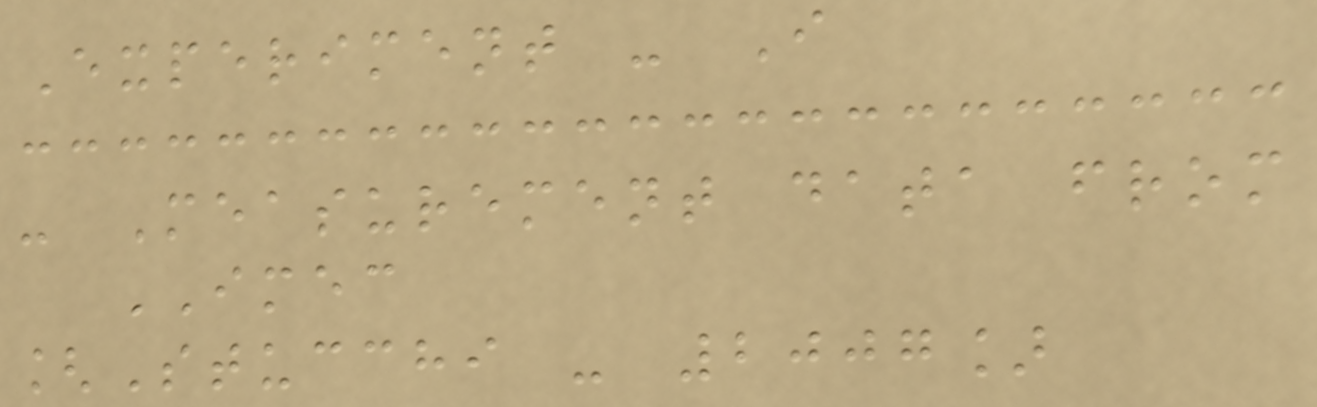Experiment - I
- Measurement data from
IMEC
[Stucchi - 2007]
